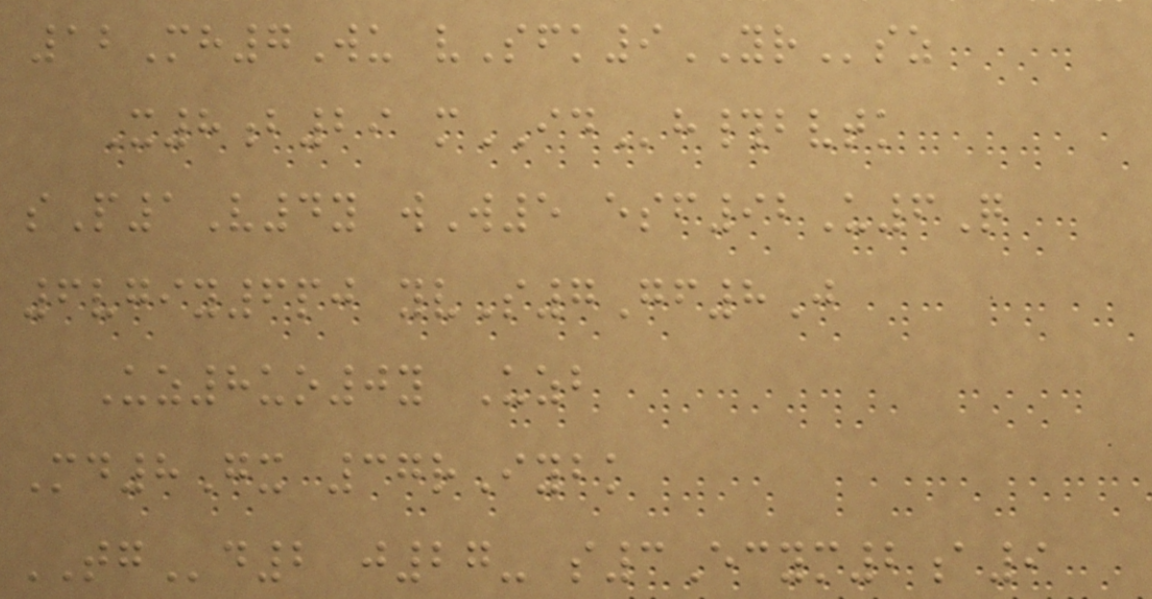12Mh7Wu vSfk9YRsz
X8b29 mIDh#bvtk
sP1V4y wW5 esf92U6Q
6vgiy6pj yvS7Gf8J
Uz8uo0y Uzb
Md8Gx 37rIybk
TGd2 j27- s3Ecym2a9
